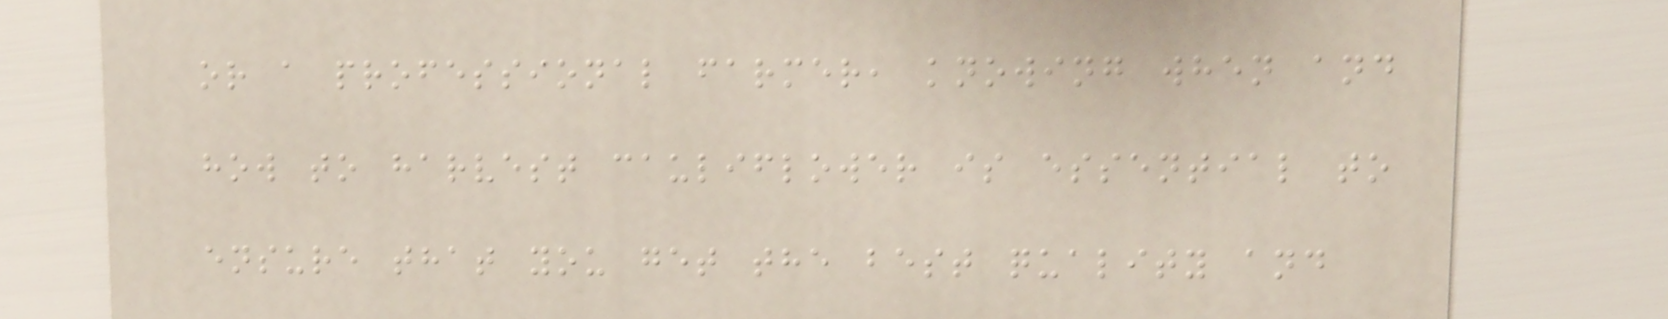or a professional farmer, knowing when and
how to harvest cauliflower is essential to
ensure that you get the best quality and
